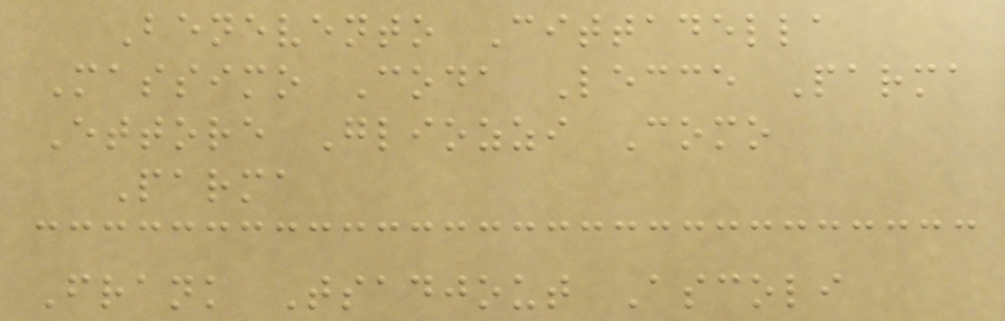Benevento Cittadella
Massimo Coda Lecce Parma
Ettore Gliozzi Como
Parma
Frank Tsadjout Ascoli
